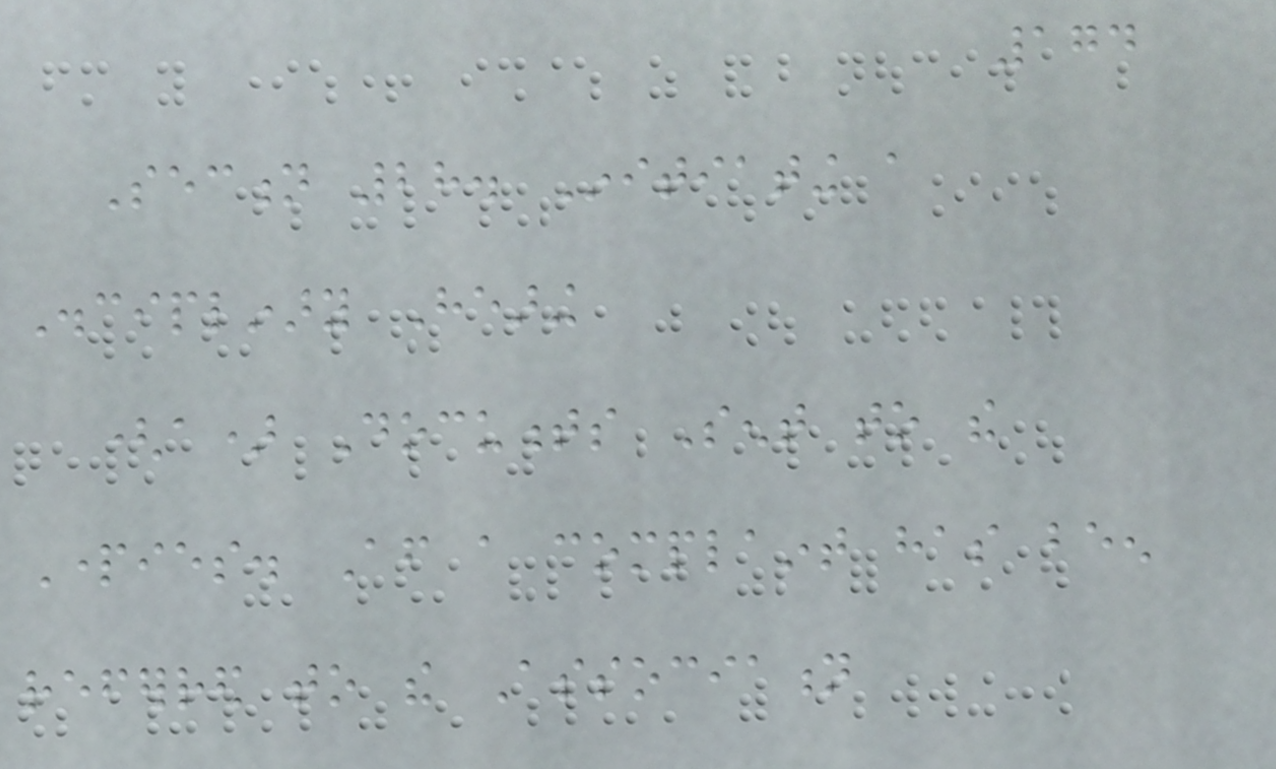174
Section 28. Initiating a
Disciplinary Hearing
(a) Documents Sent to the
Parties. After a complaint has been
referred to the Association
